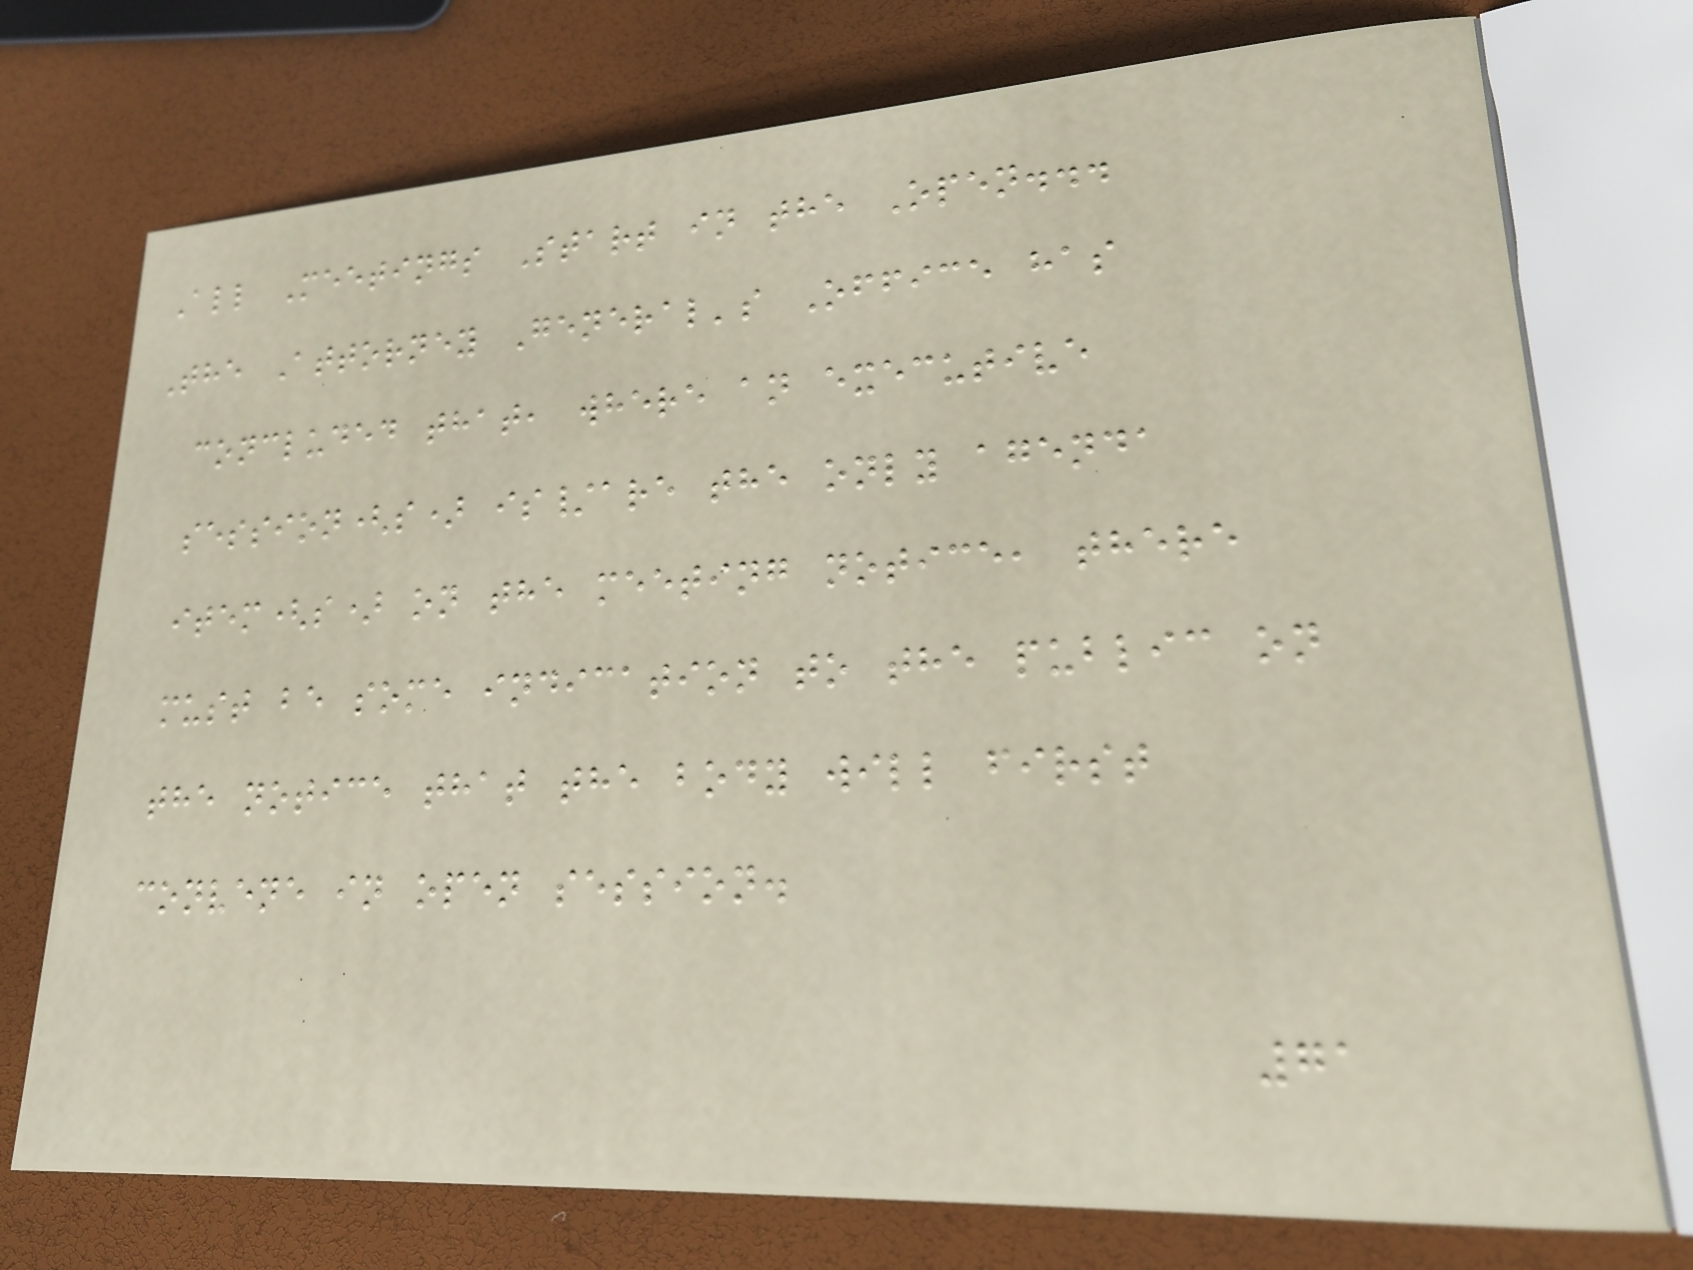All Meetings Start in the Open...
The Attorney General's Office has
concluded that, where an executive
session(s) is/are the only agenda
item(s) on the meeting notice, there
must be some indication to the public on
the notice that the body will first
convene in open session.
71
